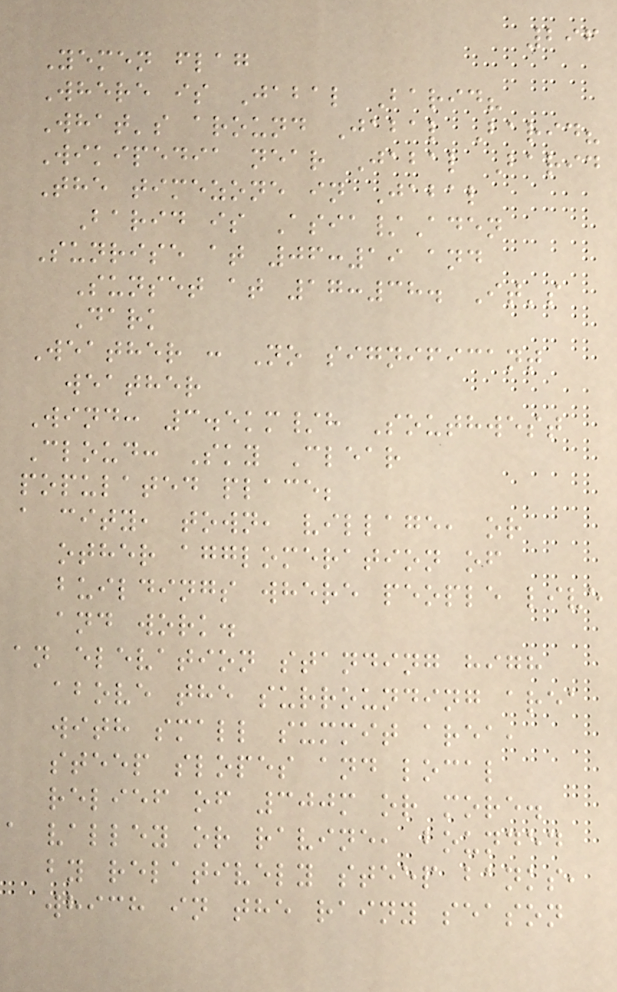296
Yemen flag
Where is Jabal Barid?
What's around Jabal Barid?
Wikipedia near Jabal Barid
The timezone in Jabal
Barid is Asia/Aden
Sunrise at 06:19 and
Sunset at 17:38. It's
Dark
Weather : No significant
weather
Wind: 3.5km/h Southwest
Cloud: Sky Clear
populated place;
a city, town, village, or
other agglomeration of
buildings where people live
and work.
an elevation standing high
above the surrounding area
with small summit area,
steep slopes and local
relief of 300m or more.
a valley or ravine, bounded
by relatively steep banks,
which in the rainy season
